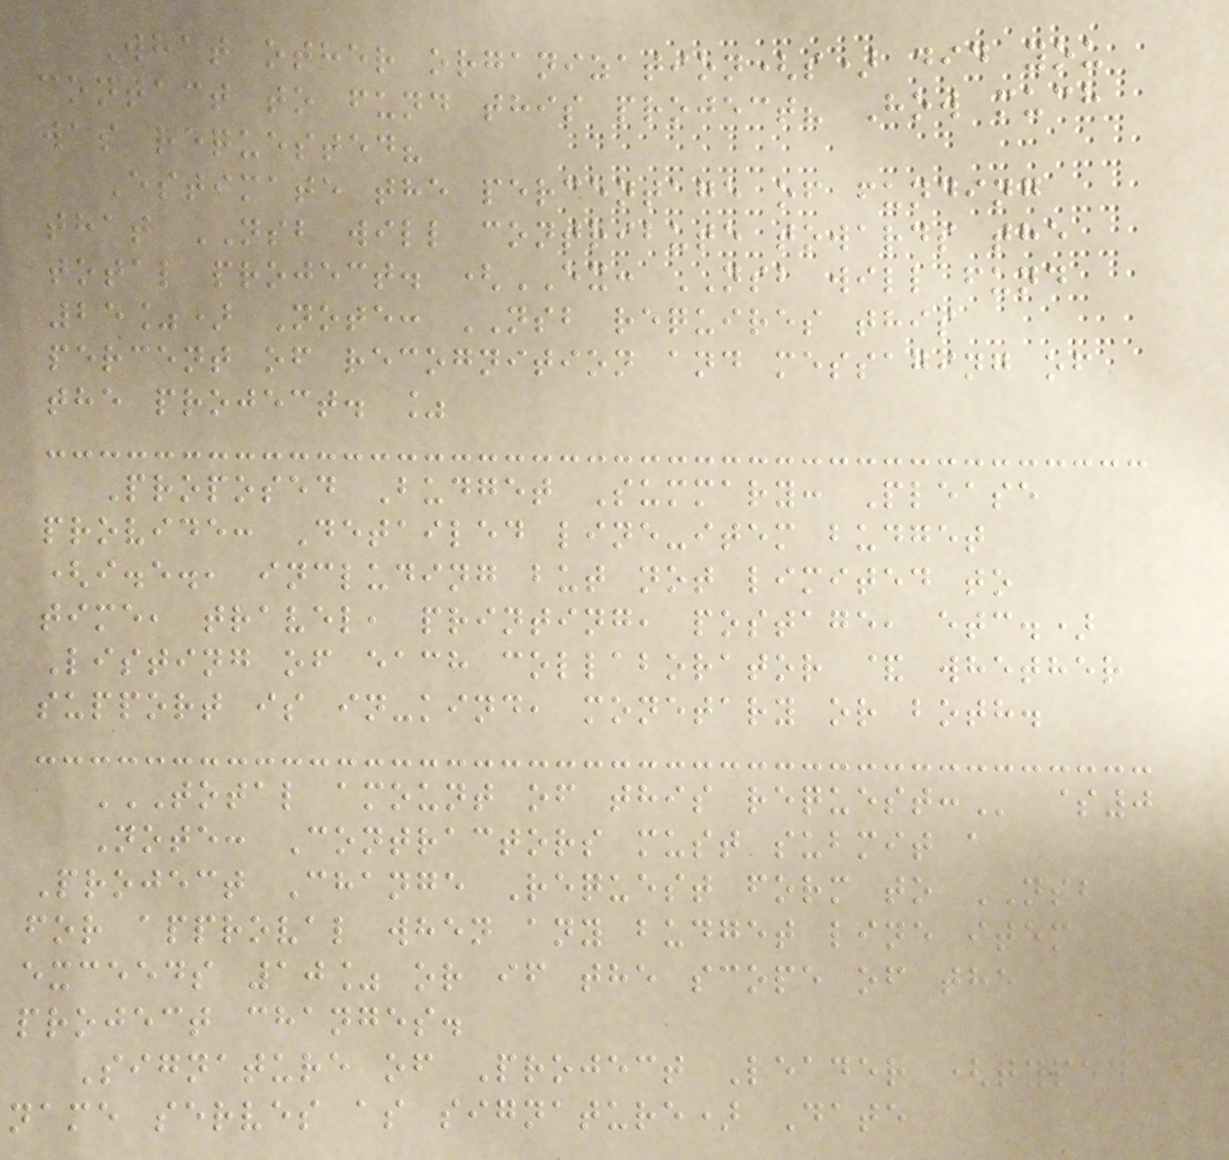What other organization(s) did you
contact to fund this project? How much
was requested?
Estimate the percentage of funding
that NSB will contribute towards the
total project. (EX: NSB will fund
25%) Note: NSB requires this
percent of recognition and messaging of
the project. %
Proposed Budget Summary: Please
provide: Detailed line-item budget
(i.e., including but not limited to
time, travel, printing, postage, etc.)
Listing of each collaborator & whether
support is in-kind, monetary or both.
TOTAL AMOUNT OF THIS REQUEST: $0
Note: Contractors must submit a
Project Change Request form to NSB
for approval when any budget line item
exceeds 10% or if the scope of the
project changes.
Signature of Project Leader (typed
name serves as signature) Date
